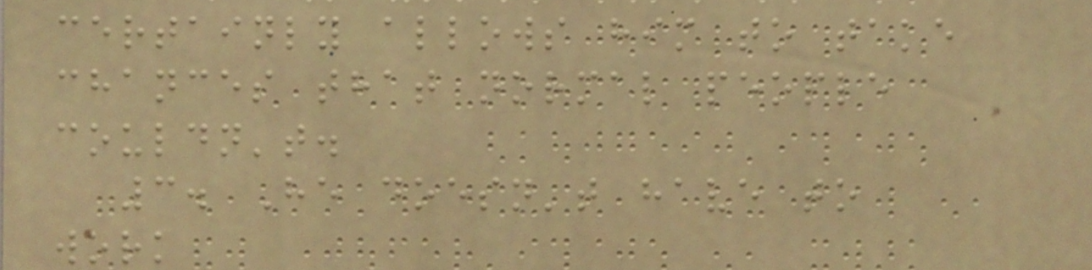certainly allows him to take
chances that normal people
couldn't.
3. He doesn't have to
work
